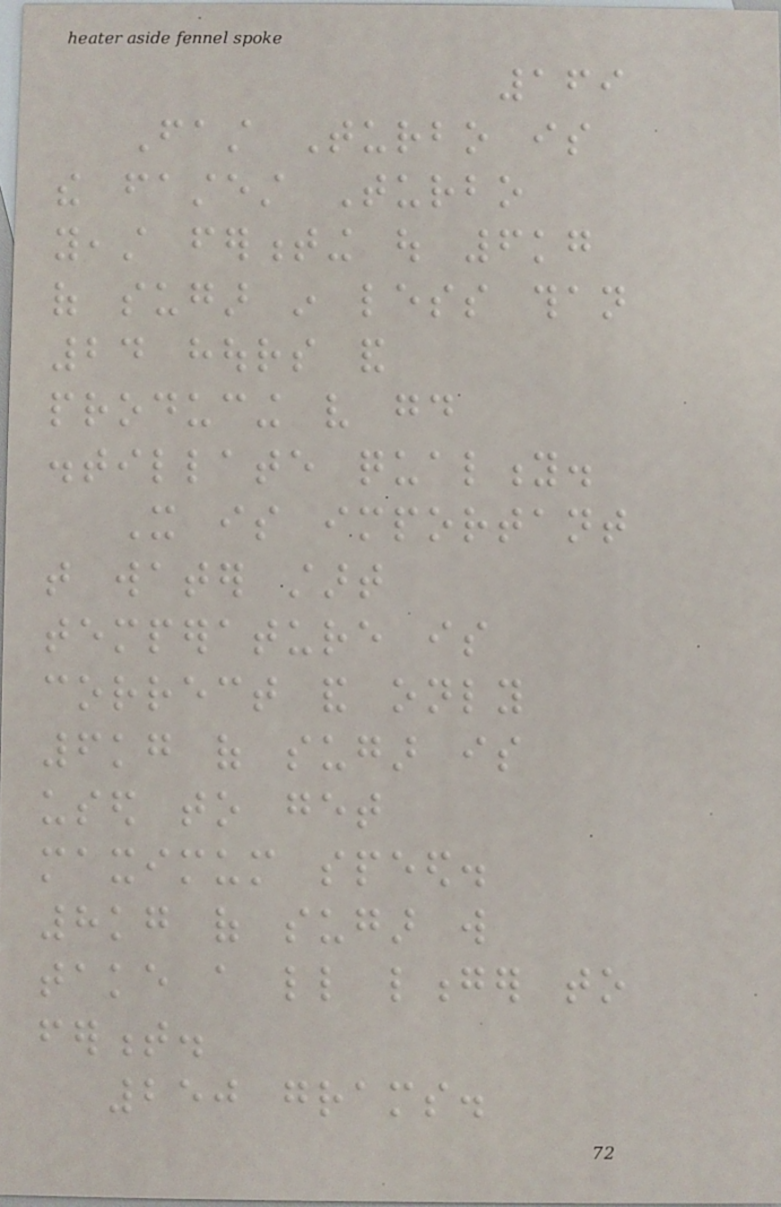169
Fast Turbo is
the fastest Turbo
yeast fermenting out 6kg
of sugar in less than
24 hours and
producing very good
distillate quality.
It is important
that water start
temperature is
correct and only
6kg of sugar is
used to get
maximum speed.
8kg of sugar will
take a little longer to
ferment.
250 grams.
